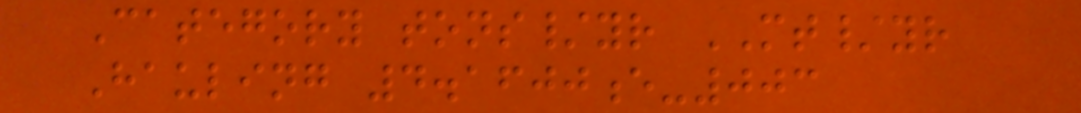Category tons/yr MT/yr
Hauling 4.1600e-003
